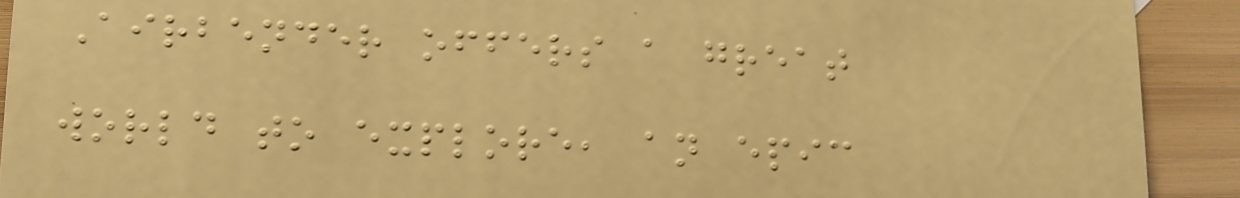Airbender offers a great
world to explore, an epic
